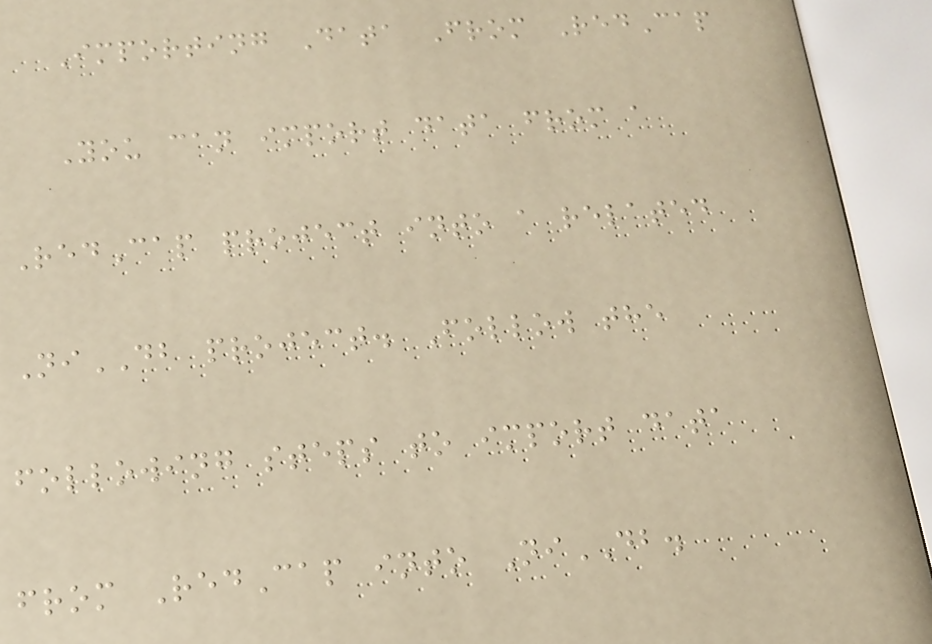Importing Data From RedCap
You can import data from a
RedCap project into a related
NiDB project. Follow the
following steps to import data
from RedCap into NiDB.
